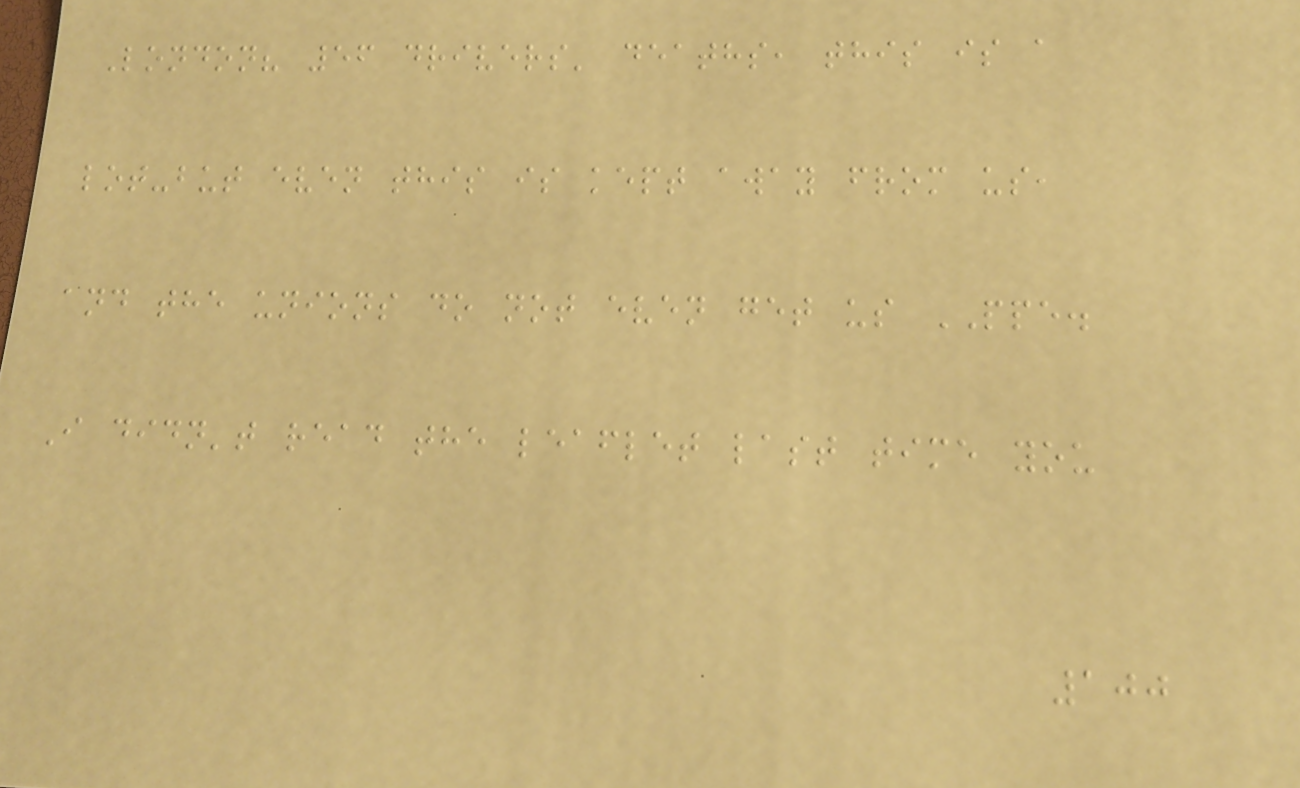London? 56 drivers' deaths, this is a
lot-but even this is kept away from us,
and the unions do not even get us PPE.
I didn't read the leaflet last time you
100
